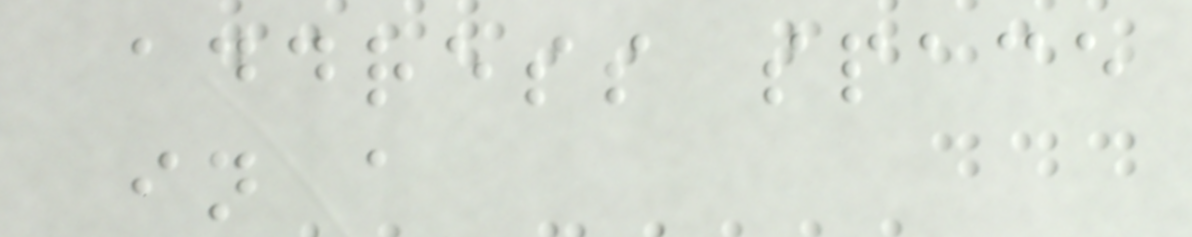address space
in a
